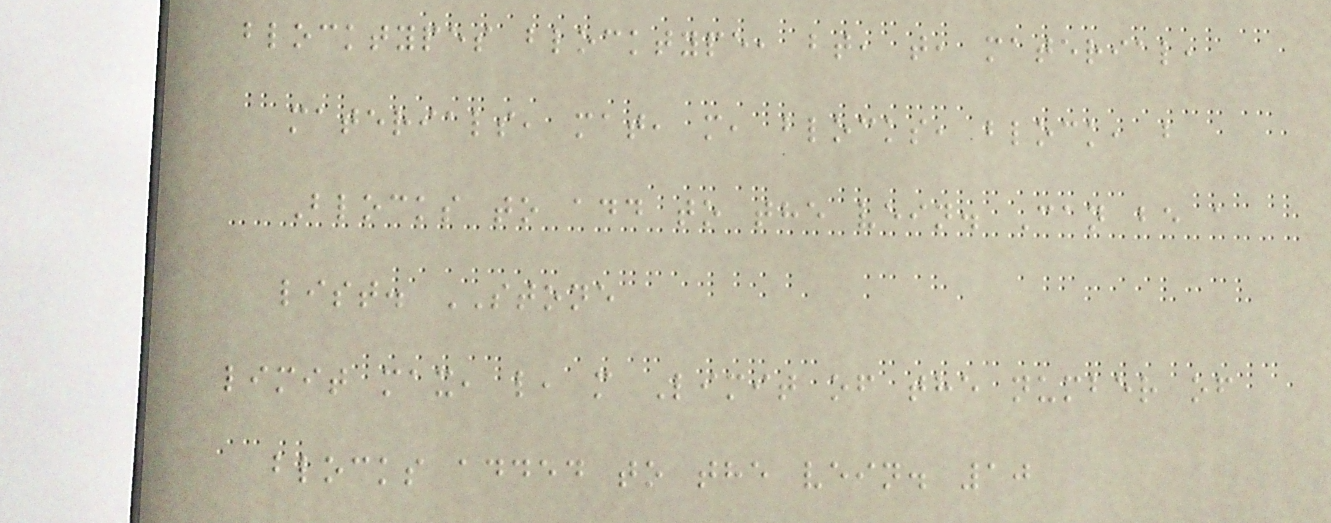blocktypes blocktype, bt, t, material,
materials, mat, m, blocks, block, b
Blocks to add to the vein. Can be a
list. STONE
limit max, l, m Limit of the number of
blocks added to the vein. 10
